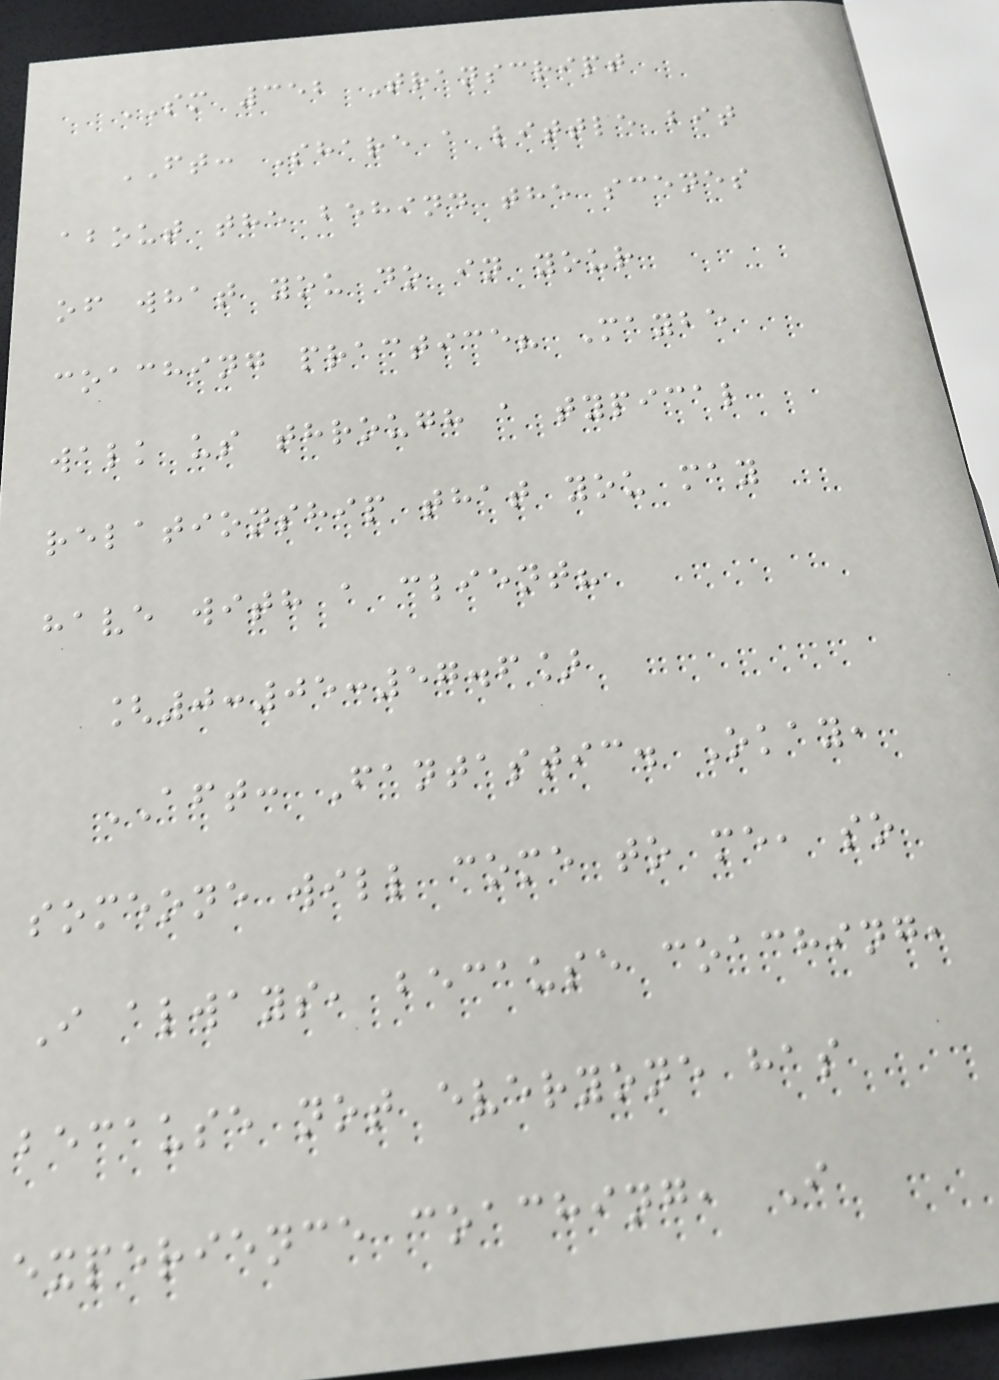SM 352 Transcript
FT: Share a little bit
about the behind the scenes
of what you do in your
coaching practice? Maybe
walk us through a typical
relationship that you may
have with a client?
[0:05:57.6]
AFT: Fantastic. Okay,
someone will come to me, so
I always, because coaching,
because not everyone has
experience coaching, I
